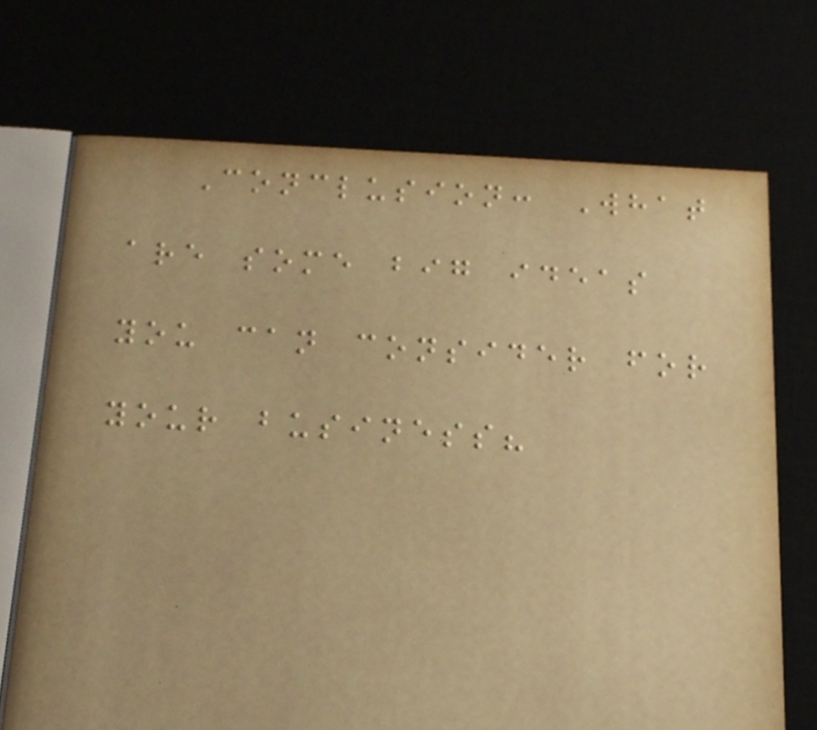Conclusion: What
are some big ideas
you can consider for
your business?
